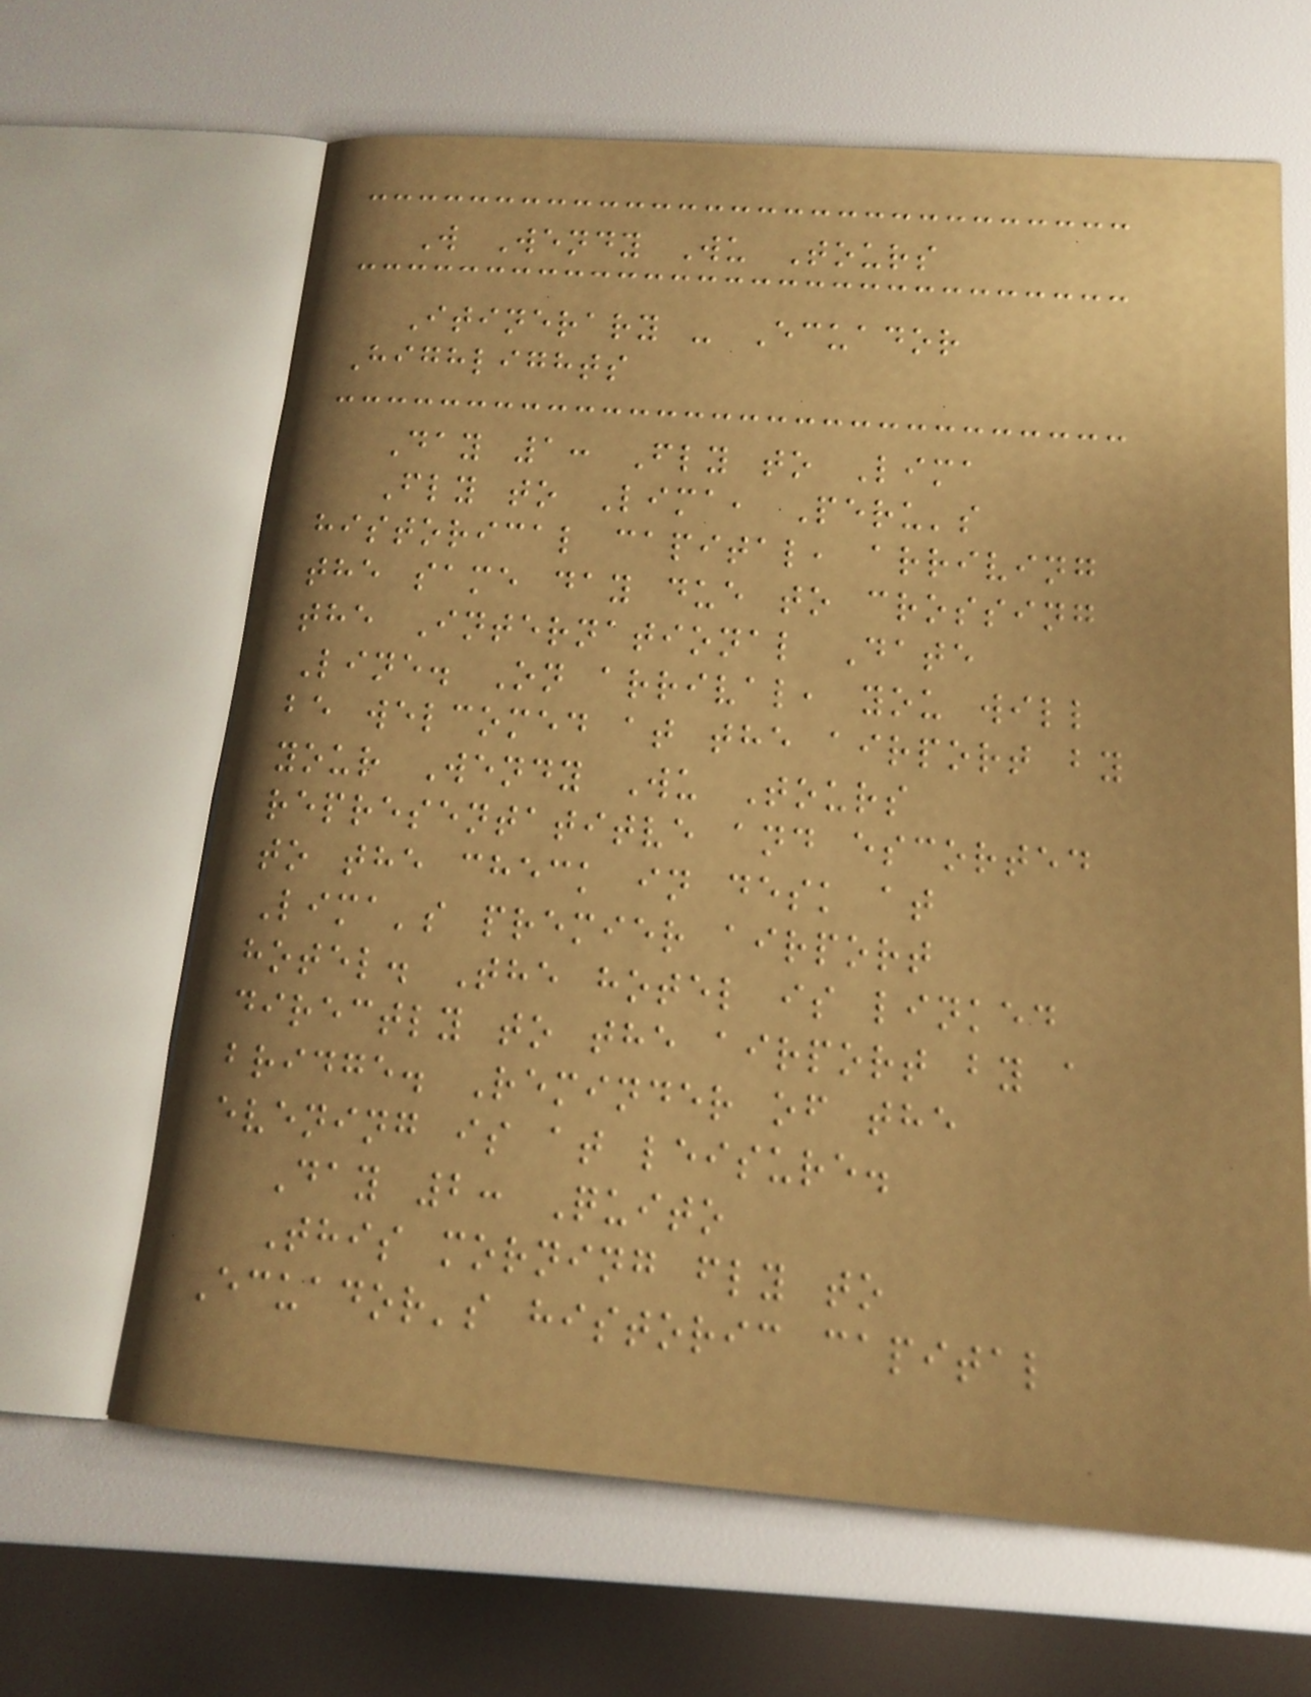W Wendy Wu Tours
Itinerary - Ecuador
Highlights
Day 1: Fly to Lima
Fly to Lima, Peru's
historical capital, arriving
the same day due to crossing
the International Date
Line. On arrival, you will
be welcomed at the airport by
your Wendy Wu Tours
representatitve and escorted
to the check in desk at
Lima's premier airport
hotel. The hotel is linked
directly to the airport by a
bridge. Reminder of the
evening is at leisure.
Day 2: Quito
This morning fly to
Ecuador's historic capital
